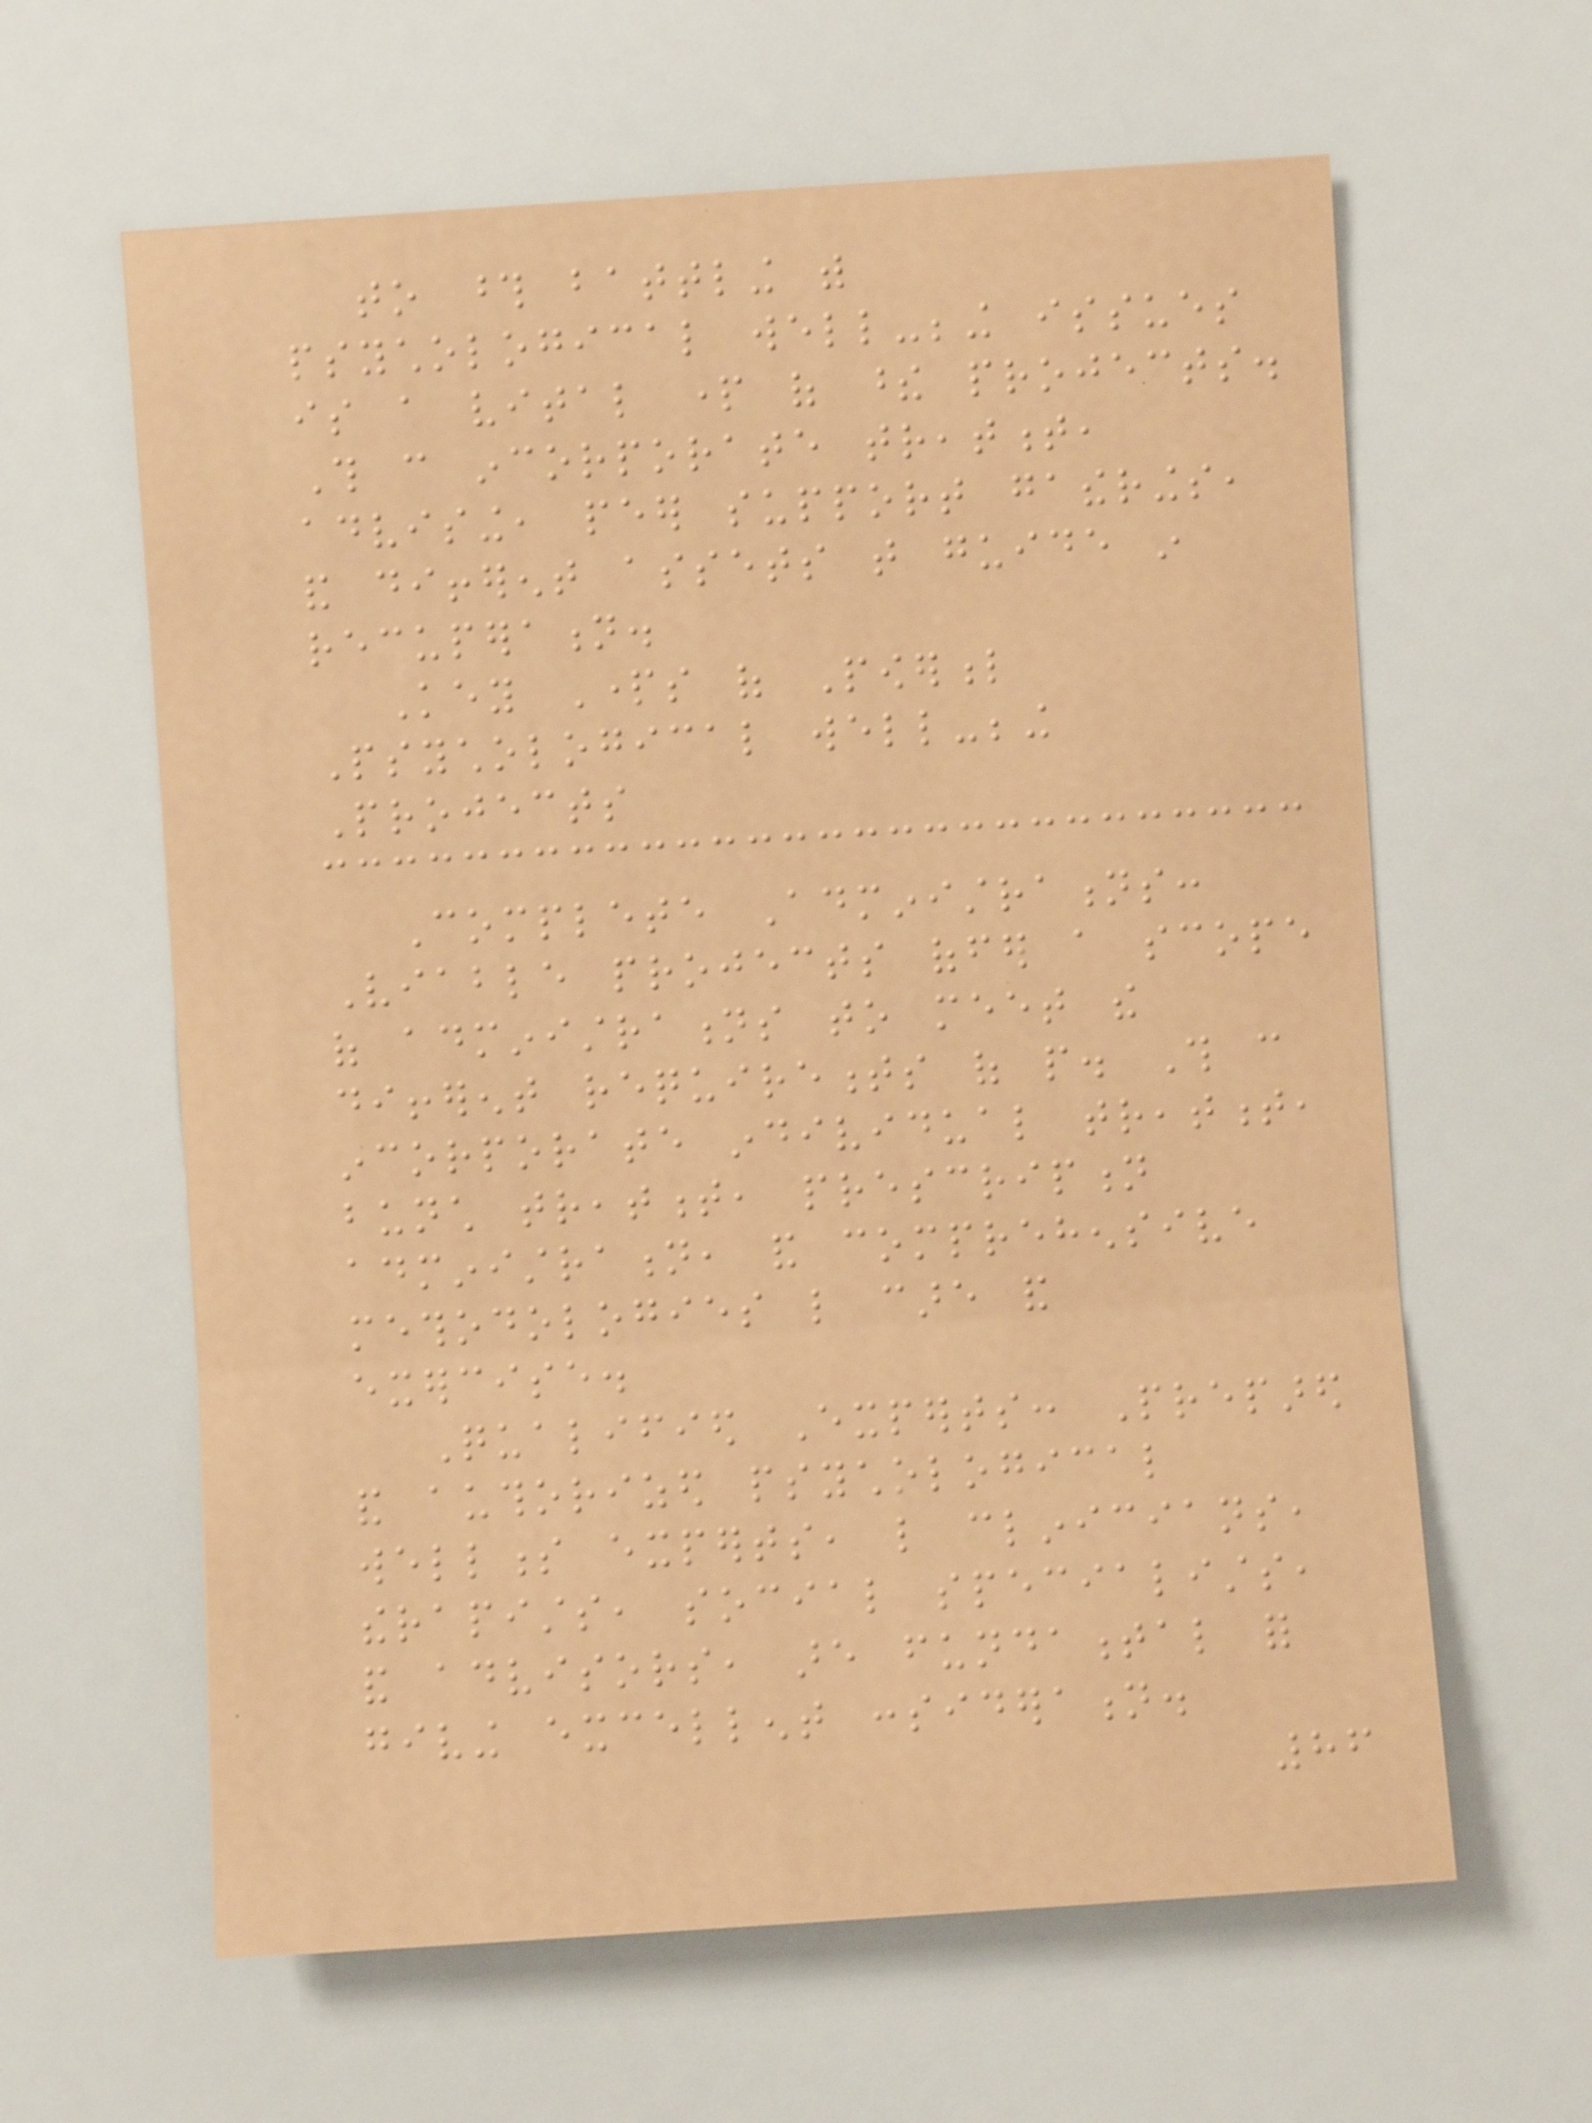to those battling with
psychological well-being issues
is a vital part of these projects.
This can incorporate treatment,
advising, peer support gatherings,
and different assets that guide in
recuperation.
Key Parts of Powerful
Psychological well-being
Projects
Complete Administrations:
Viable projects offer a scope
of administrations to meet the
different requirements of people. This can
incorporate individual treatment,
bunch treatment, prescription
administration, and comprehensive
methodologies like care and
exercise.
Qualified Experts: Prepared
and authorized psychological
wellness experts, like clinicians,
therapists, social specialists,
and advisors, are fundamental for
giving excellent consideration.
86
